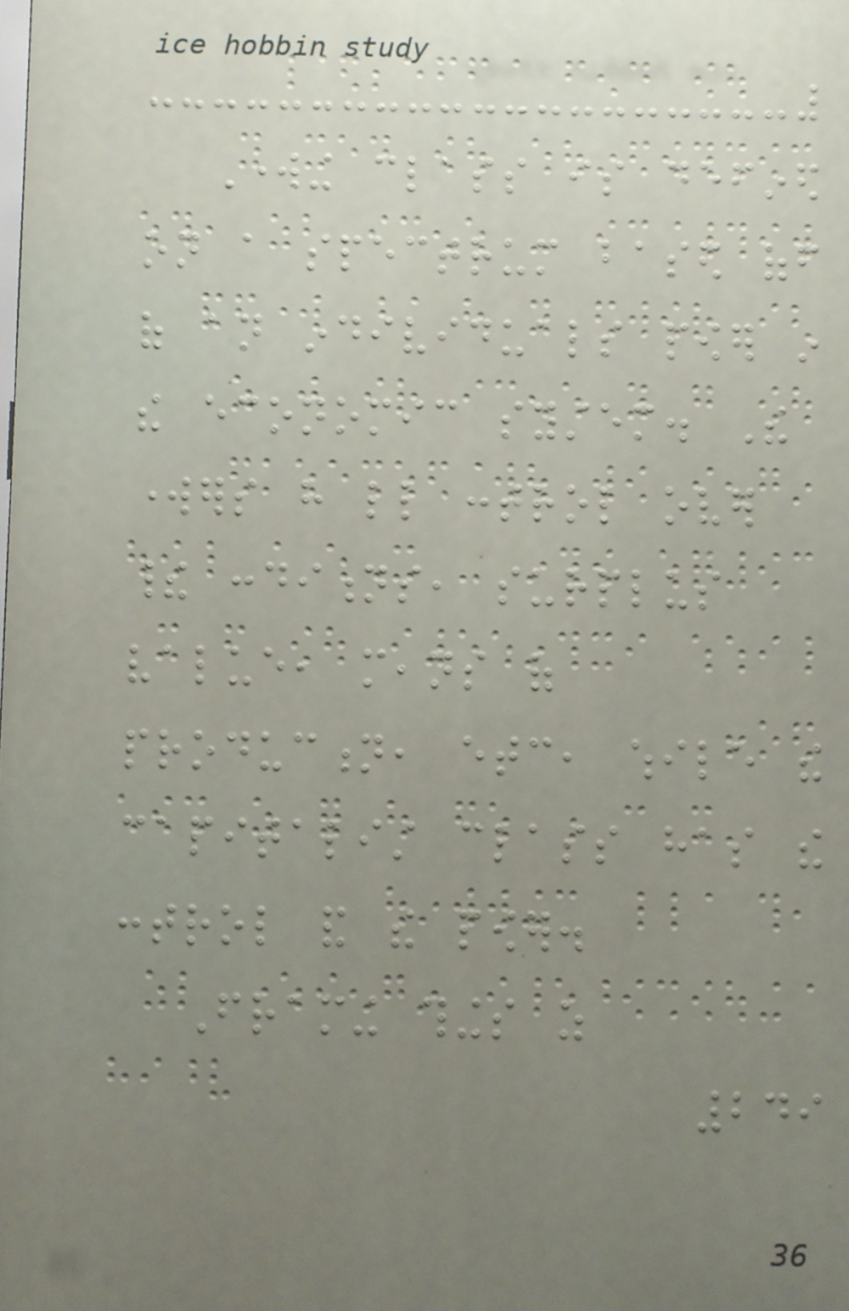Working class is defined
on a spectrum based off
of an individuals power in
the economic system. The
workers have little control over
their conditions, surplus
value, means of
production, etc, while the
capitalist class has the
control and the power.
Framing things as
249
